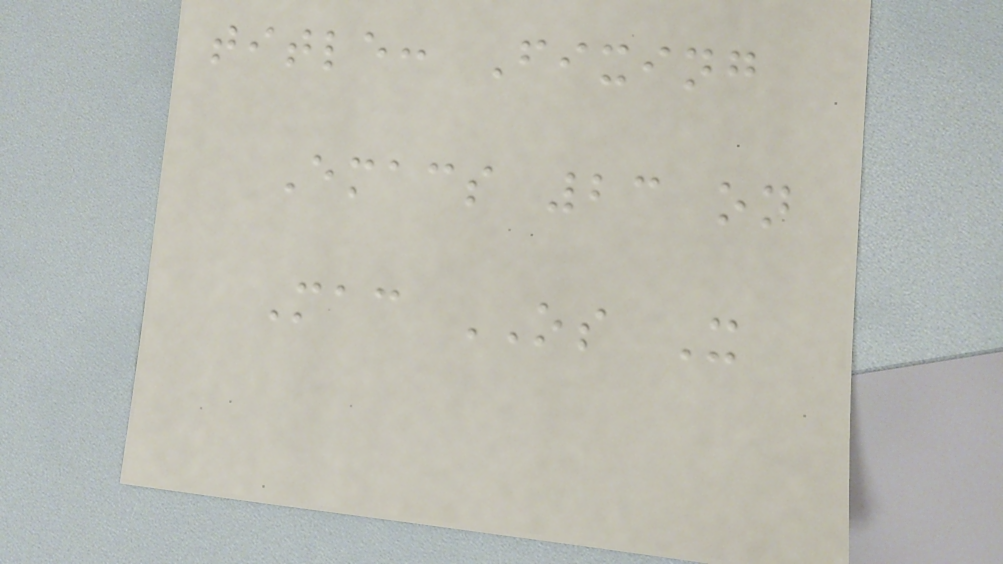title: Fixing
Emacs 23 on
Mac OS X
